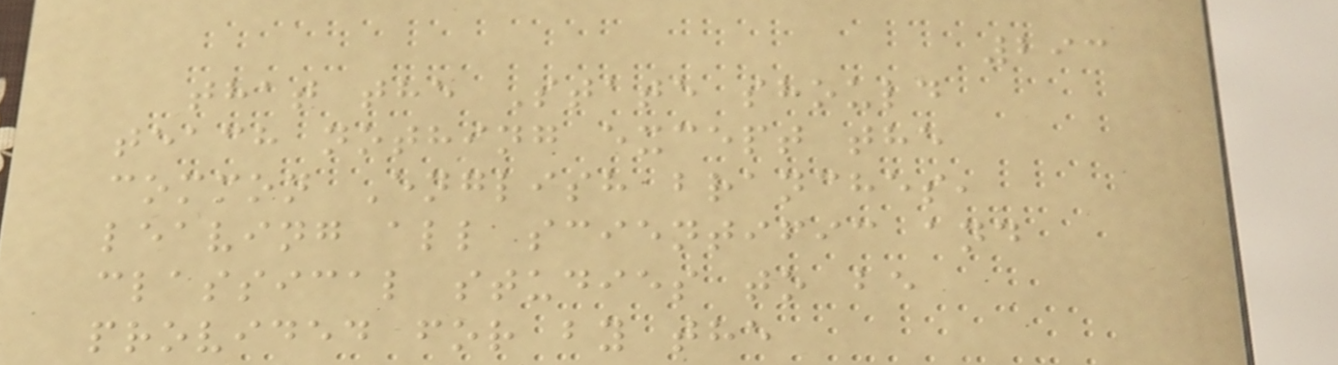293
that the State should
teach nothing except the
common English branches,
leaving all scientific and
classical studies to be
provided for by the
